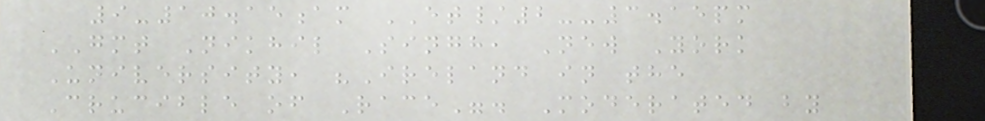9-10.15am ET/2--3.15pm
GMT Nikhil Singh, New York
University, "Ireland in the
Crucible of Race". Moderated by
